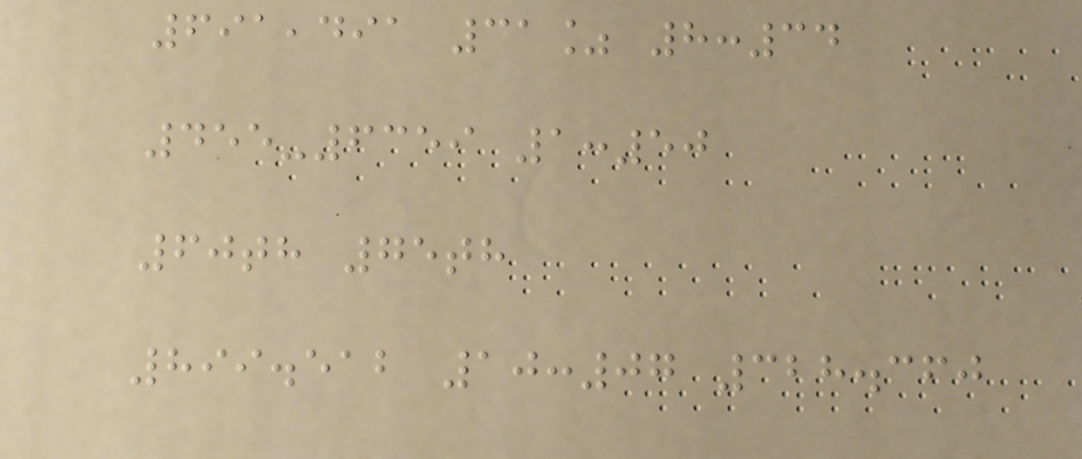691,491 31% 8:34
455-6359 1:50
60th 75th
899.512 10:07 328.360
